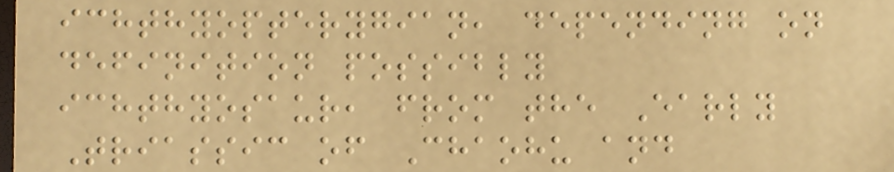ichthyopterygian, depending on
definition possibly
ichthyosaur, from the Early
Triassic of Chaohu and
